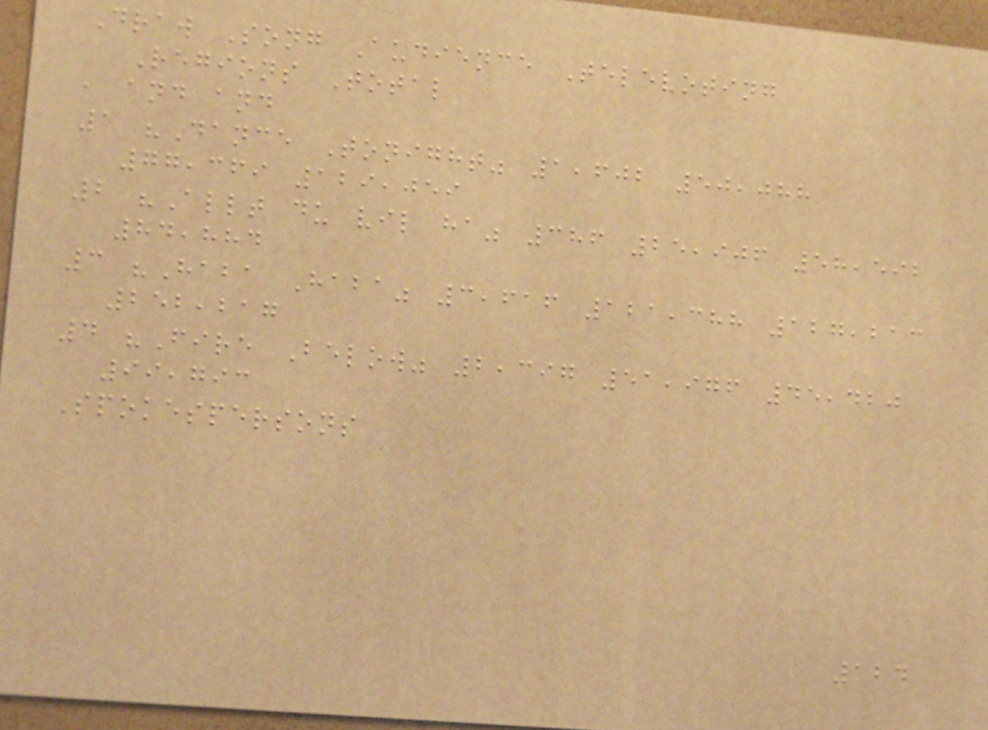Draw Song Audience Televoting
Regions Total
, and and
1 "Dance Tonight" 1,602 50,088
77,369 129,059
2 "Allt du vil ha" 386 25,906 58,592
84,884
3 "Haba Haba" 3,616 121,388 127,213
252,217
4 "Fire Below" 2,397 51,976 45,420
99,793
Spokespersons
124
